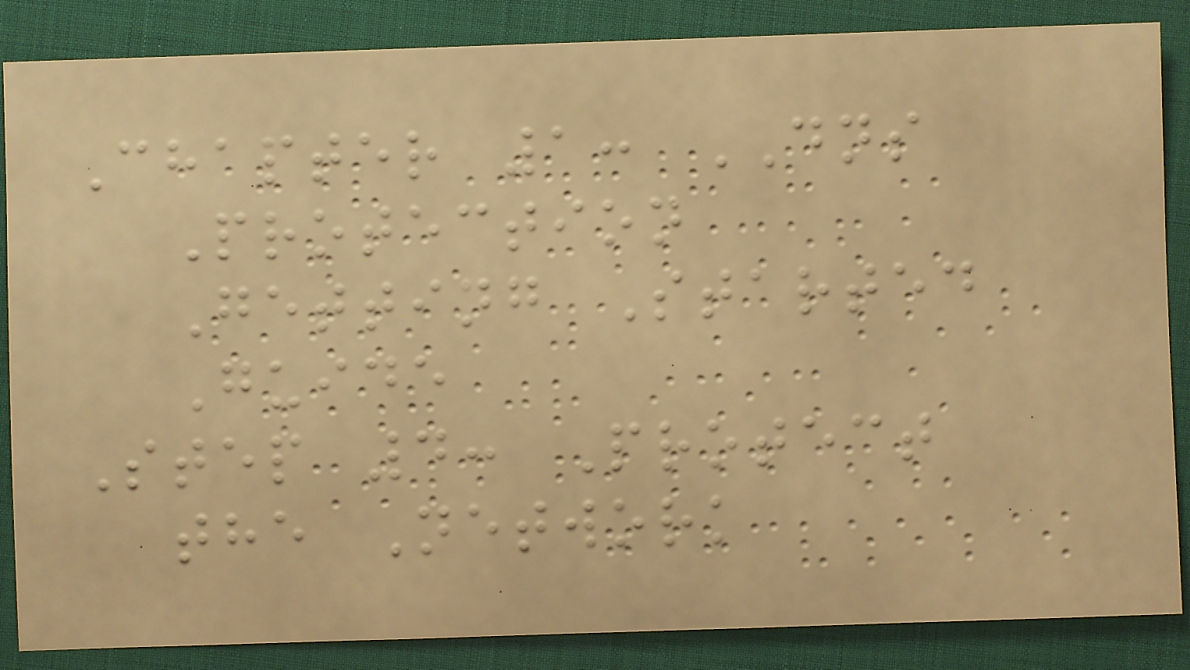Chapter 1: DNS
Protection
Getting Started
Guide
Step 4: Protect
the Network
